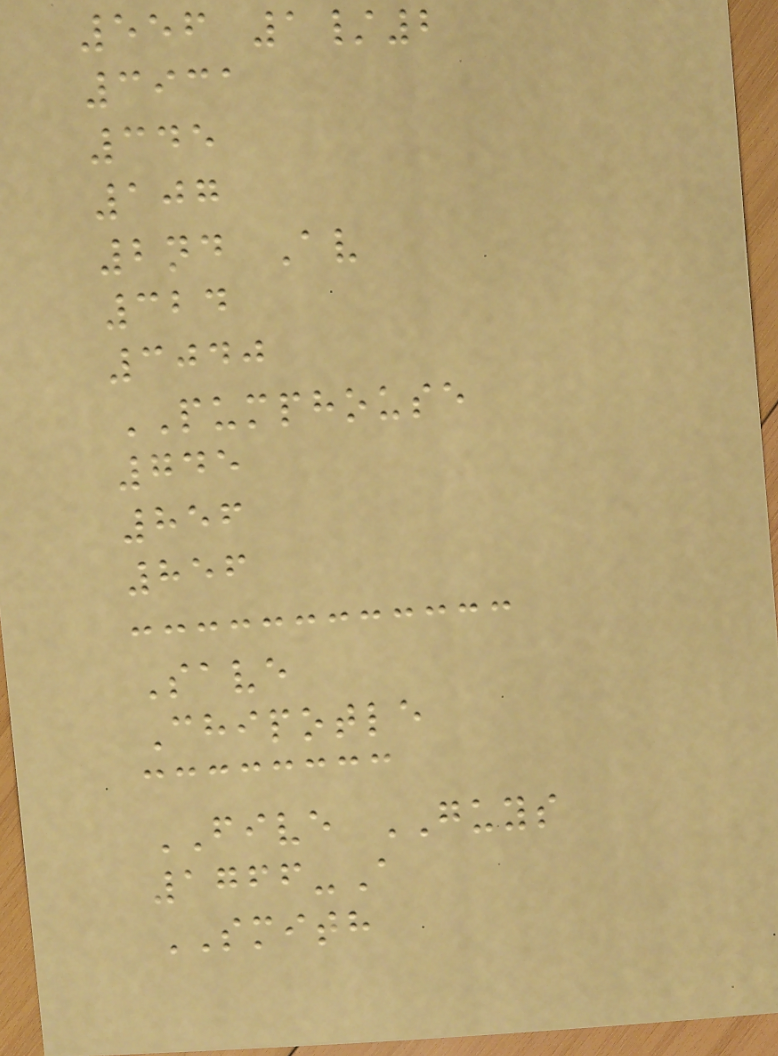556 1/2
3931
345
107
2nd Av
324
3040
PUMPHOUSE
745
856
856
Save
Chipotle
FIVE GUYS
1766-A
SMITH
